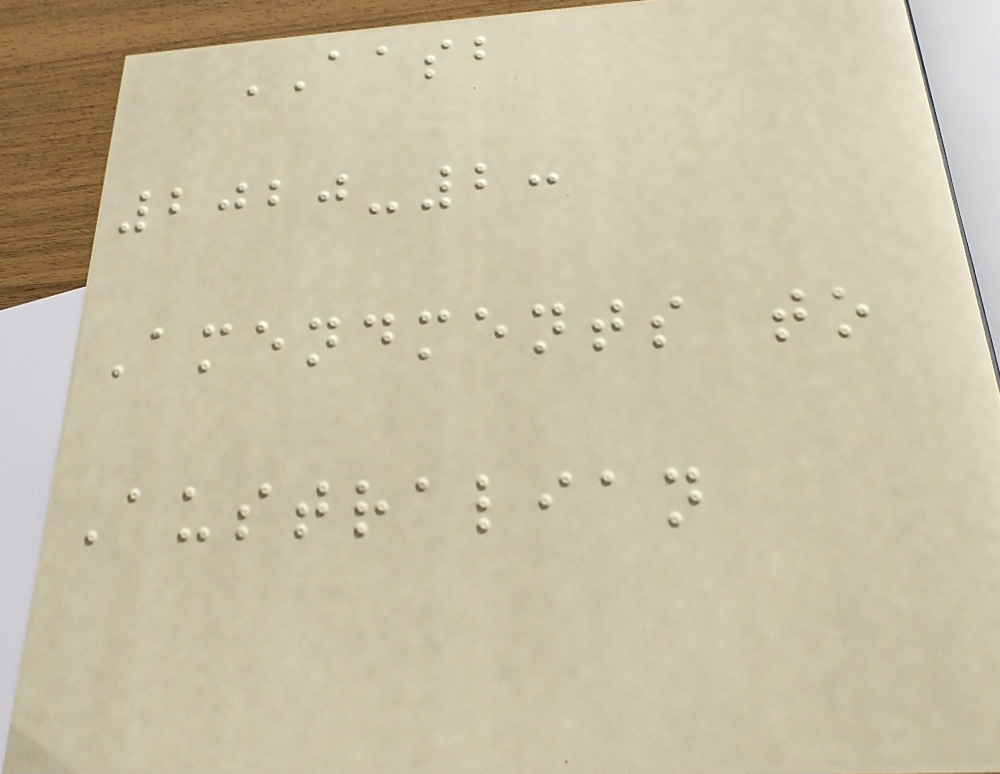AASB
2020-2:
Amendments to
Australian
